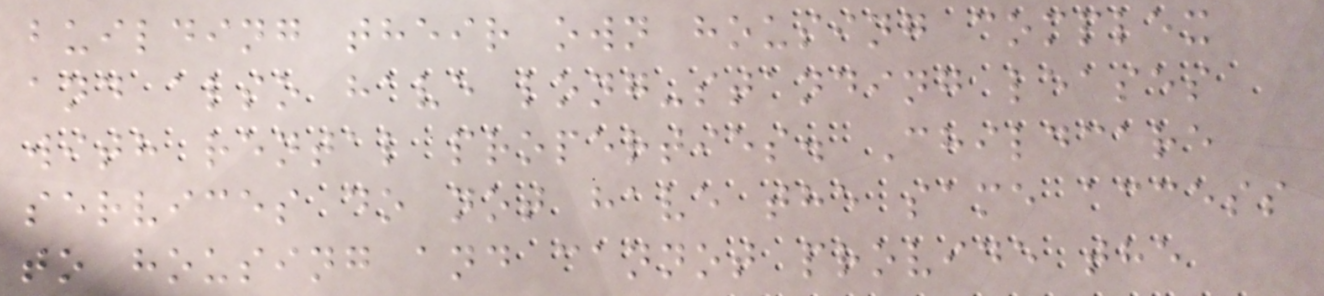building their own housing complex
and also have long-standing leases
with rental properties. Childcare
services do not have the same access
to housing and cannot provide the
